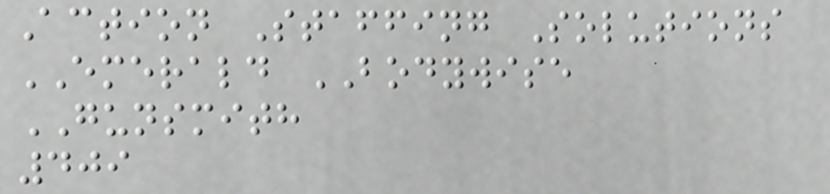Action Staffing Solutions
EMERALD BODYWISE
GUNSMITH
409
